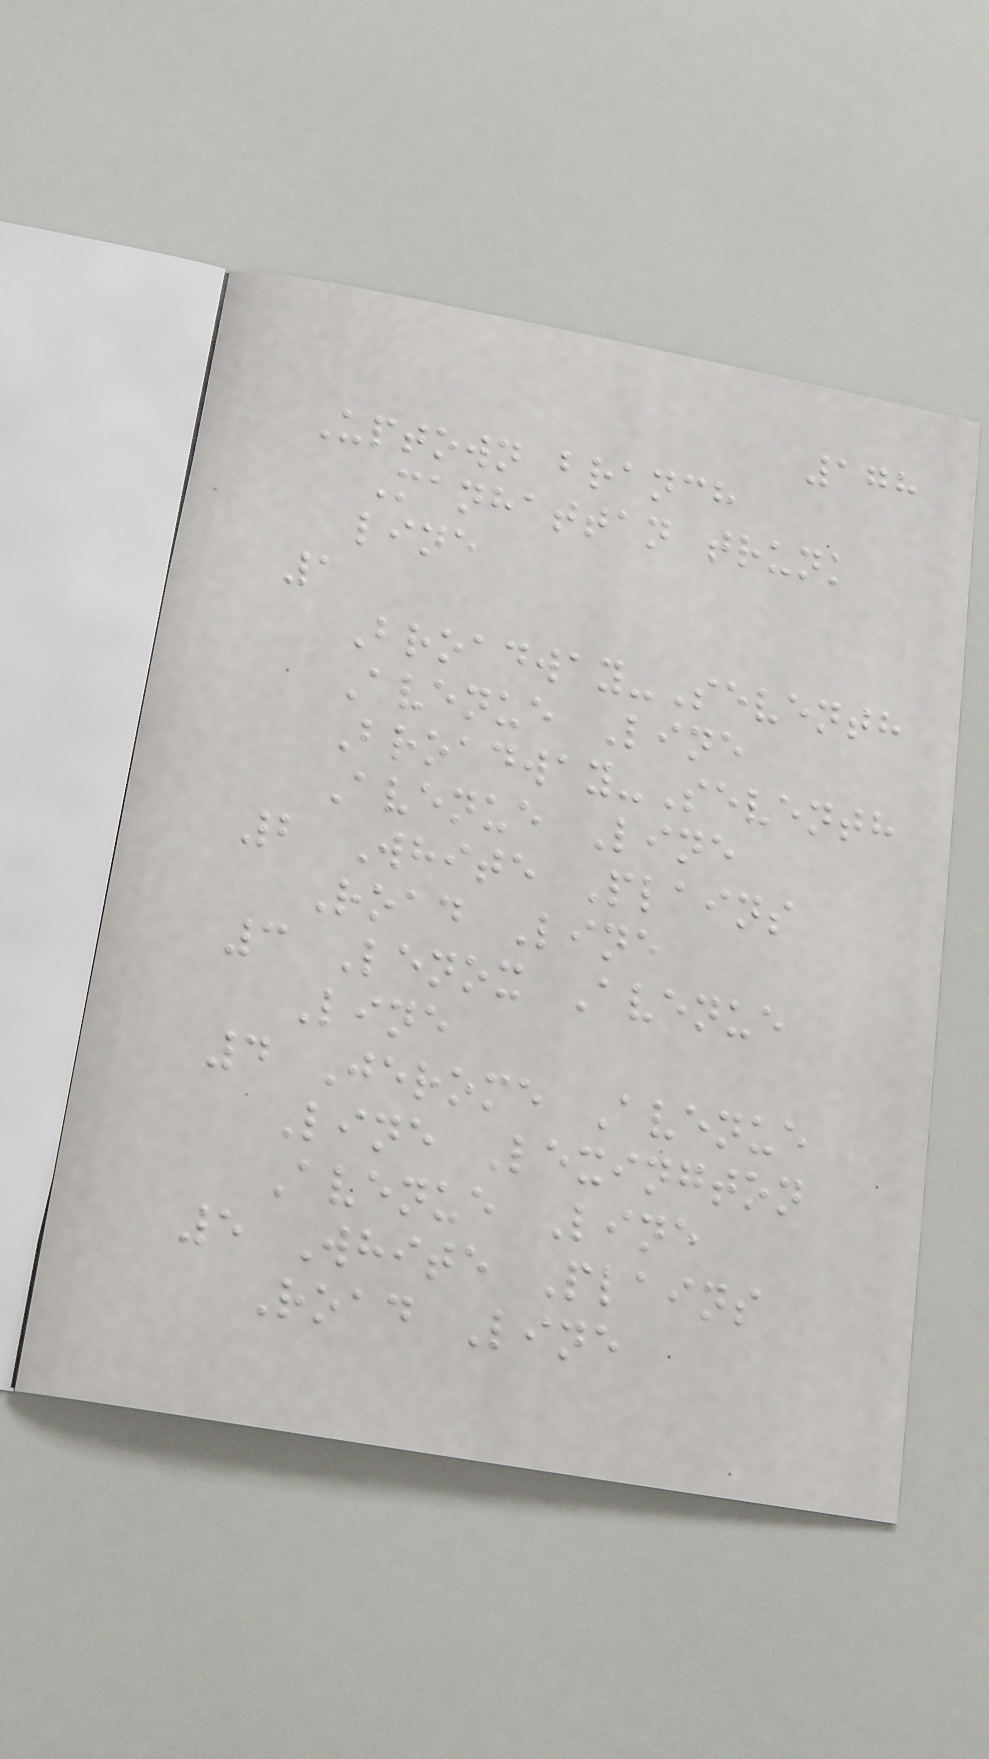178
Uptown branch
Manhattan trunk
line
1
Broadway-Seventh
Avenue Line
Broadway-Seventh
Avenue Line
2 White Plains
Road Line
3 Lenox Avenue
Line
4 Jerome Avenue
Line Lexington
Avenue Line
5 White Plains
Road Line
